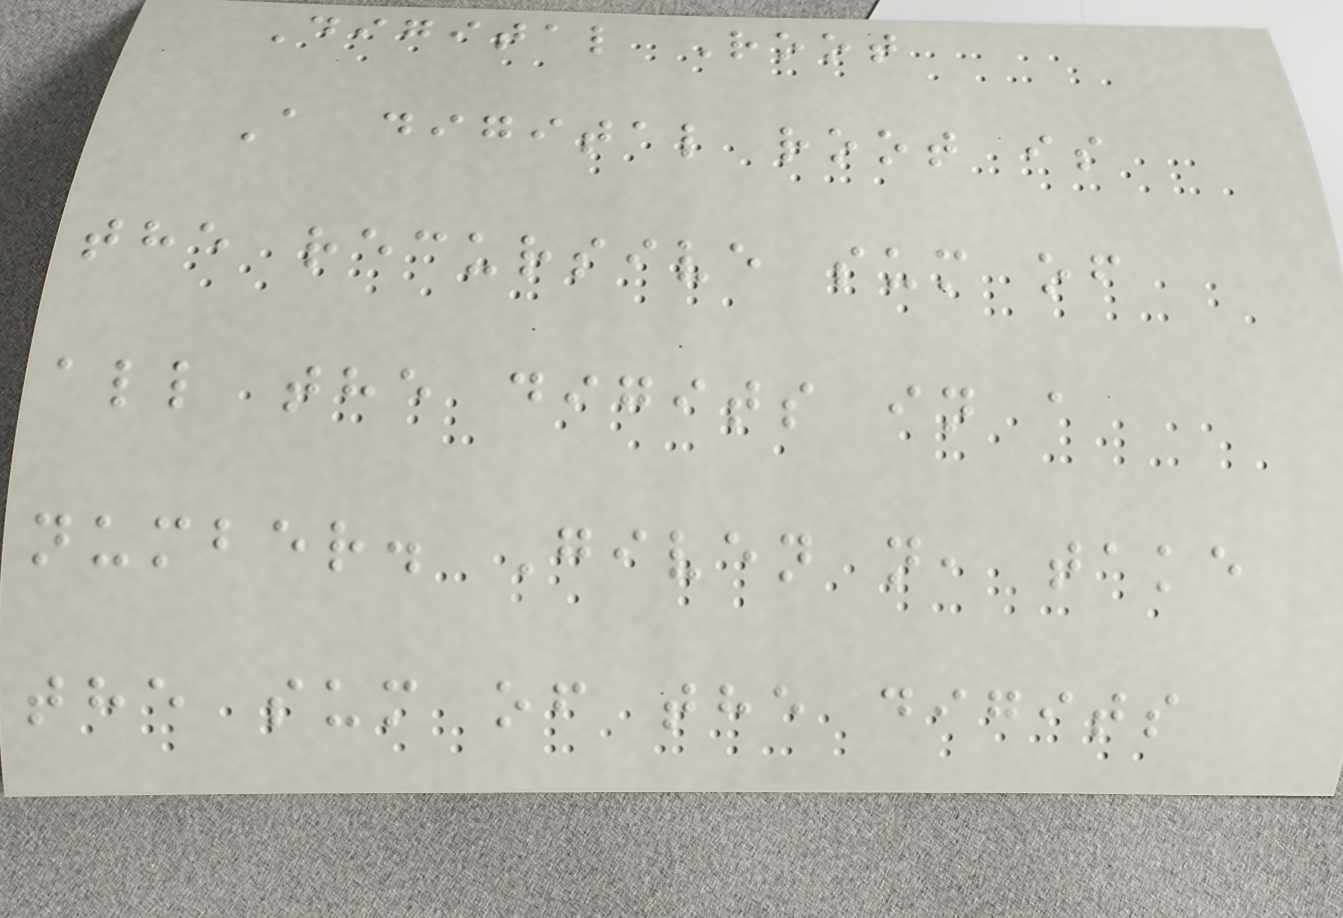Digital Root
A digital root is
the recursive sum of
all the digits in a
number. Given n, take
the sum of the digits
